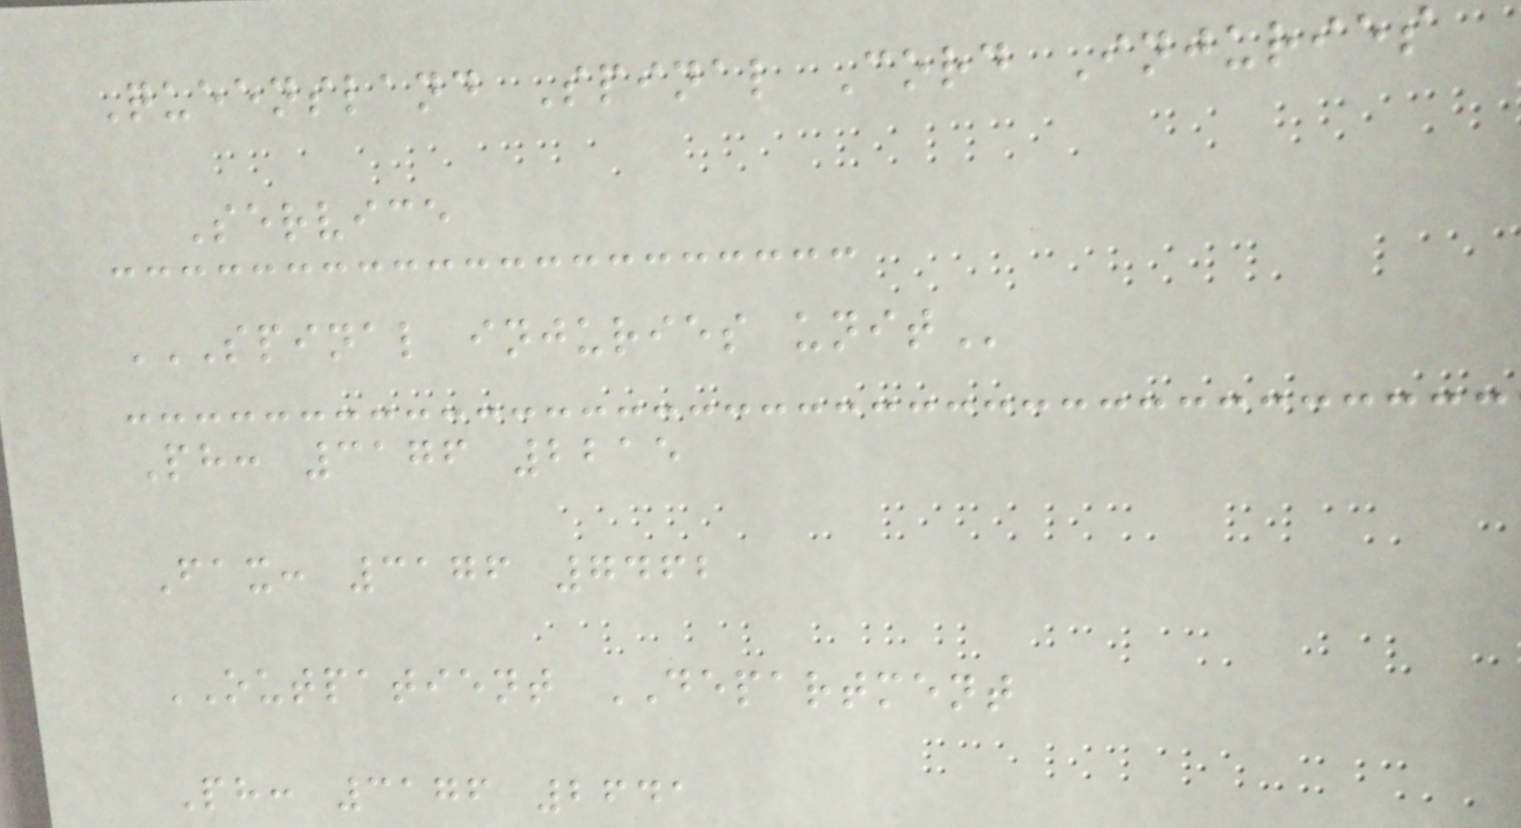Queensland Spinal Cord Injuries
Service
SPINAL INJURIES UNIT
Ph: 3176 2215
Fax: 3176 7462
OUTPATIENT DEPARTMENT
Ph: 3176 2641
